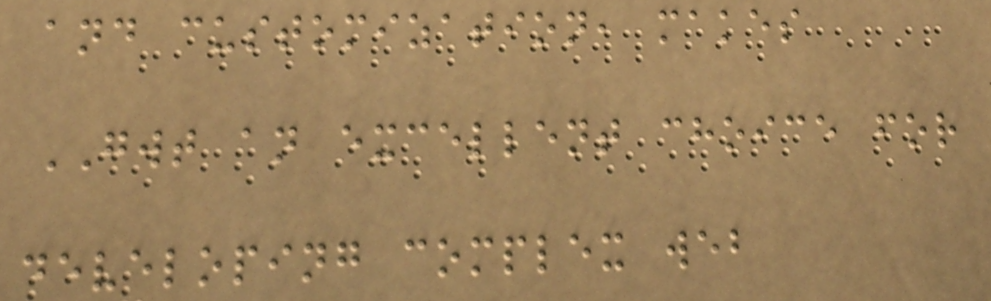and customization, makes
GWT an excellent choice for
developing complex web
